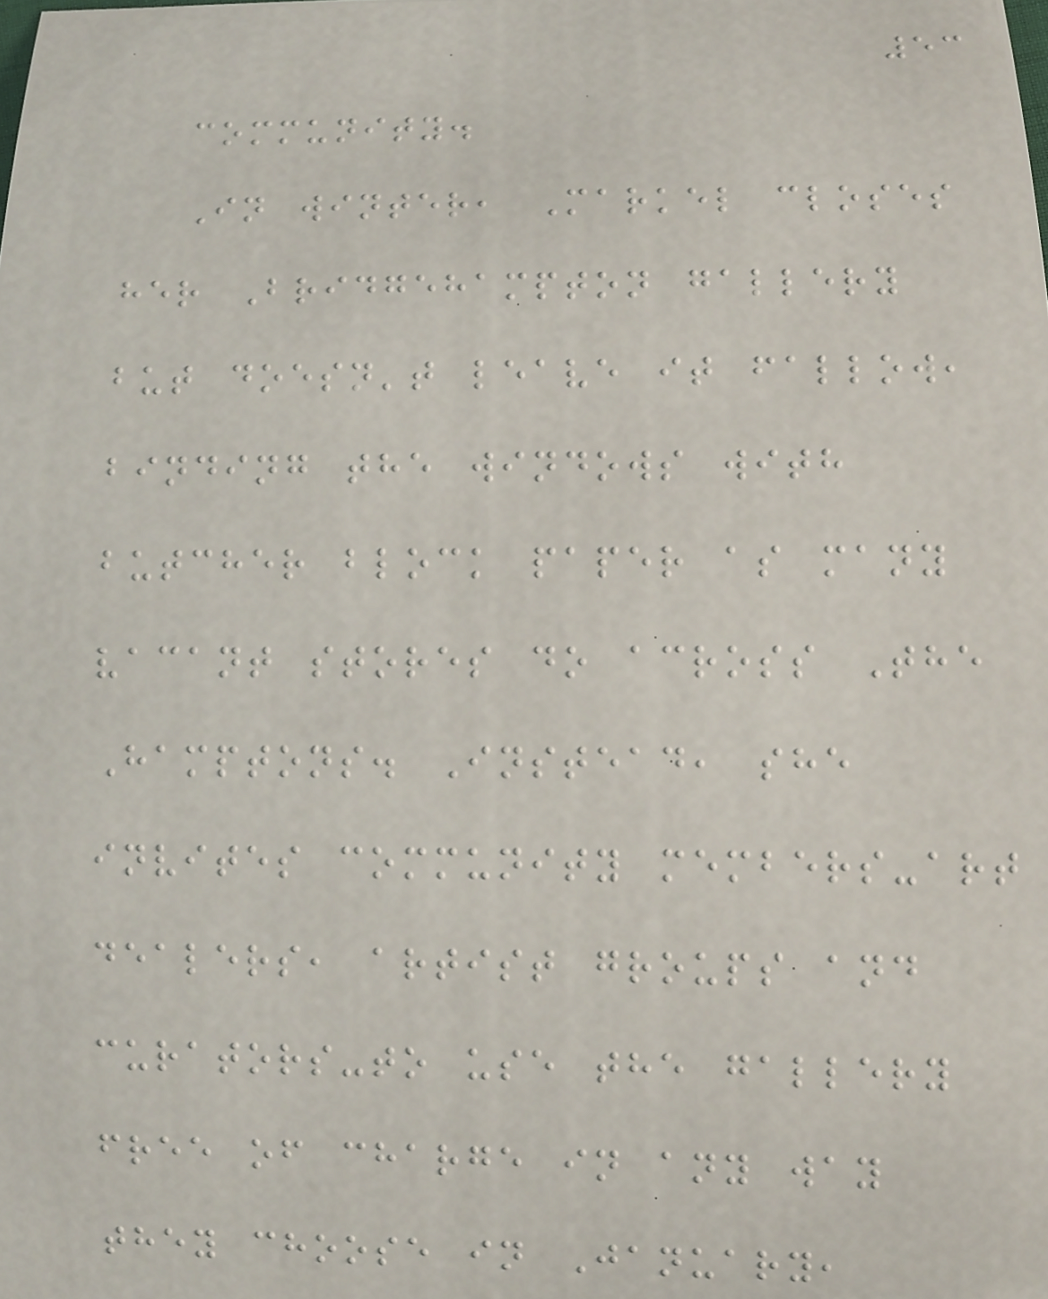53
community.
In winter, Markel closes
her Bridgehampton gallery
but doesn't leave it fallow,
binding the windows with
butcher block paper as many
vacant stores do across The
Hamptons. Instead, she
invites community members-art
dealers, artist groups and
curators-to use the gallery
free of charge in any way
they choose in January,
